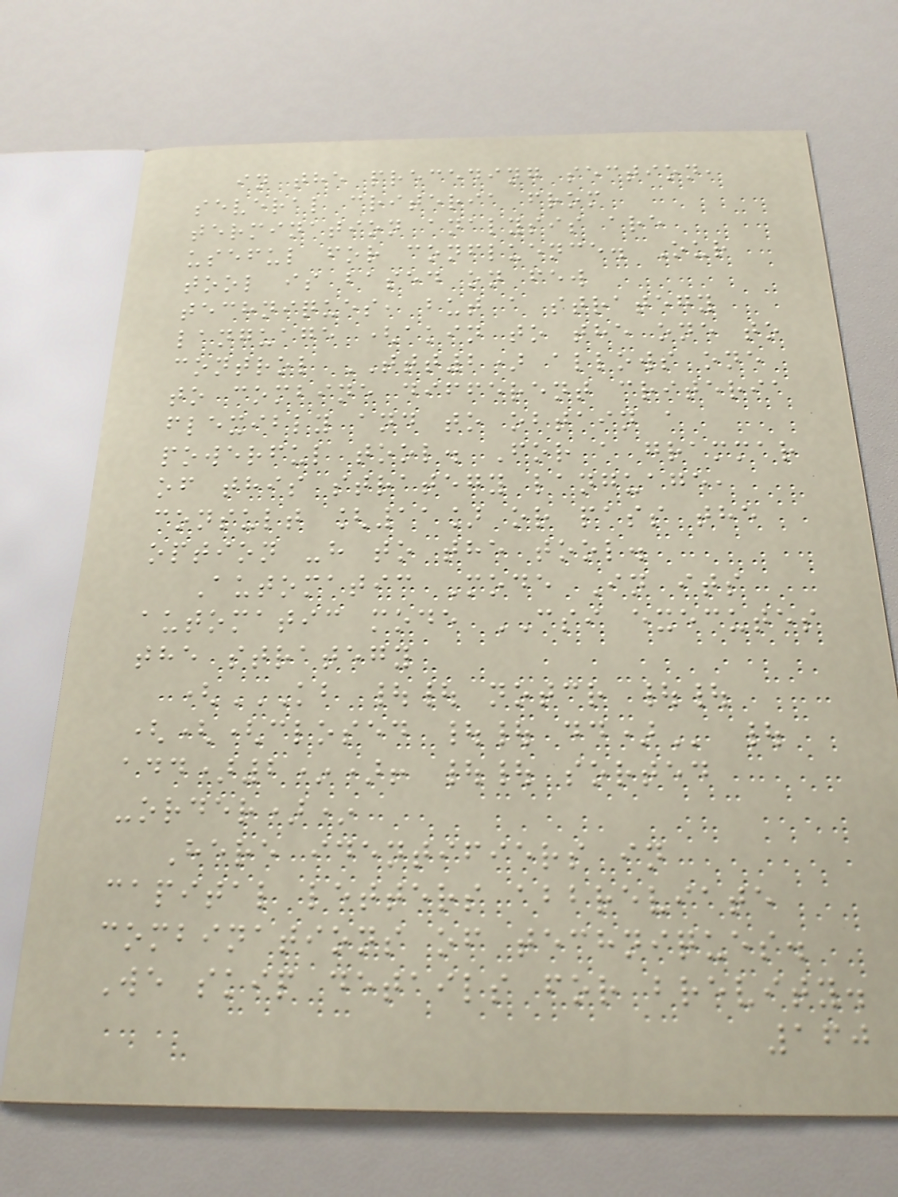in the preceding section,
several criteria from
termination analysis are
useful for confluence. Our
tool is based on few
techniques, but a strategy
language (akin to the one to
control TTT2) allows one
to combine different criteria
flexibly and to obtain a
powerful tool. For a grammar
of this strategy language,
consult [11] or pass the
option -h to the tool.
Automatic Mode In its
automatic mode CSI executes
the strategy
(KB || NOTCR ||
(((CLOSED || DD) |
add)2*)! || sorted
-order)*
Here identifiers in
capital letters abbreviate
combinations of techniques.
We skip details for brevity.
160
